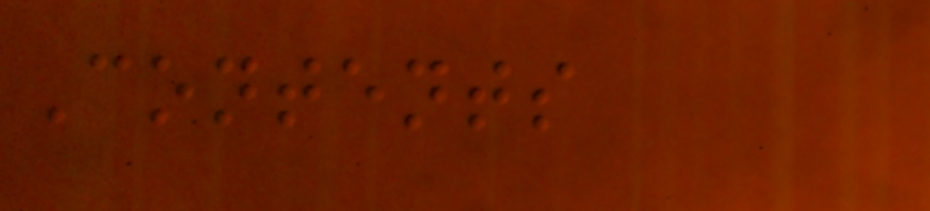Contents
